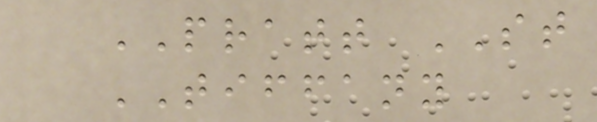PRATT ST
TIFFANY
